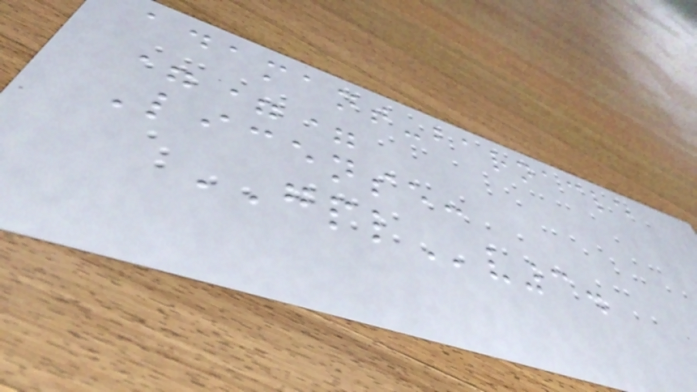adamant-barnacle
===
License:
GPLv3.
